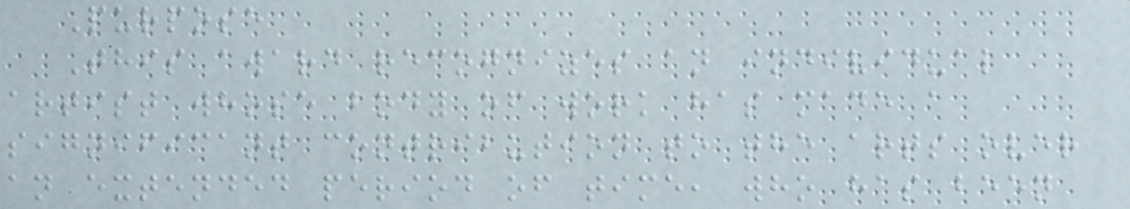Purpose
This award recognizes an individual
artist whose body of work has made a
significant contribution to the arts over
an extended period of time, who has been
